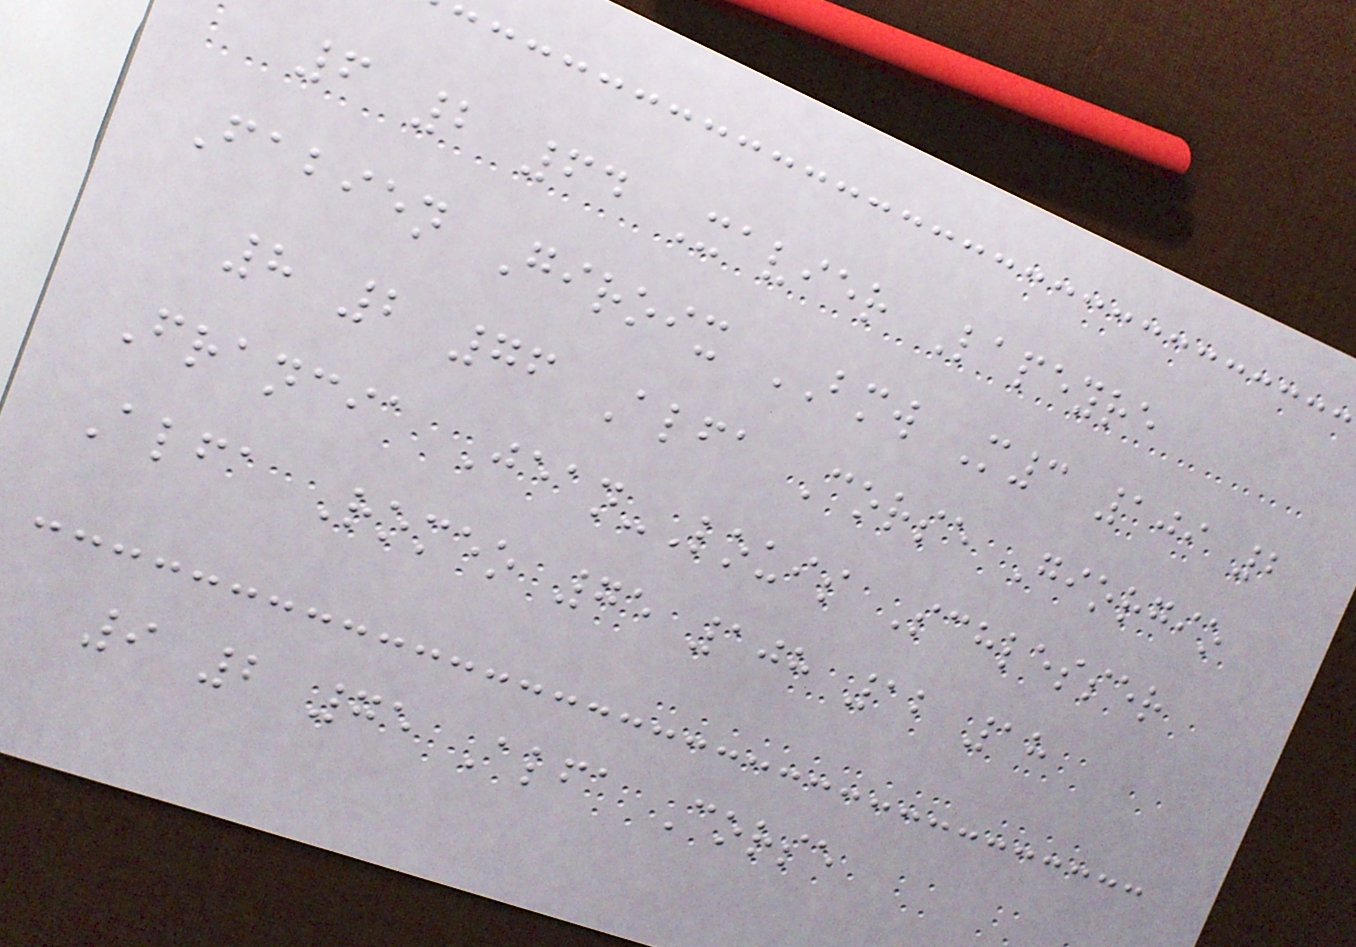6 2 64 Xavier Lapeyre
Fabien Giroix BMW M3 109 2
8 2 76 Alfa Corse Giorgio
Francia Jean-Louis Schlesser
Alfa Romeo 75 108 12 18
9 2 75 Alfa Corse
